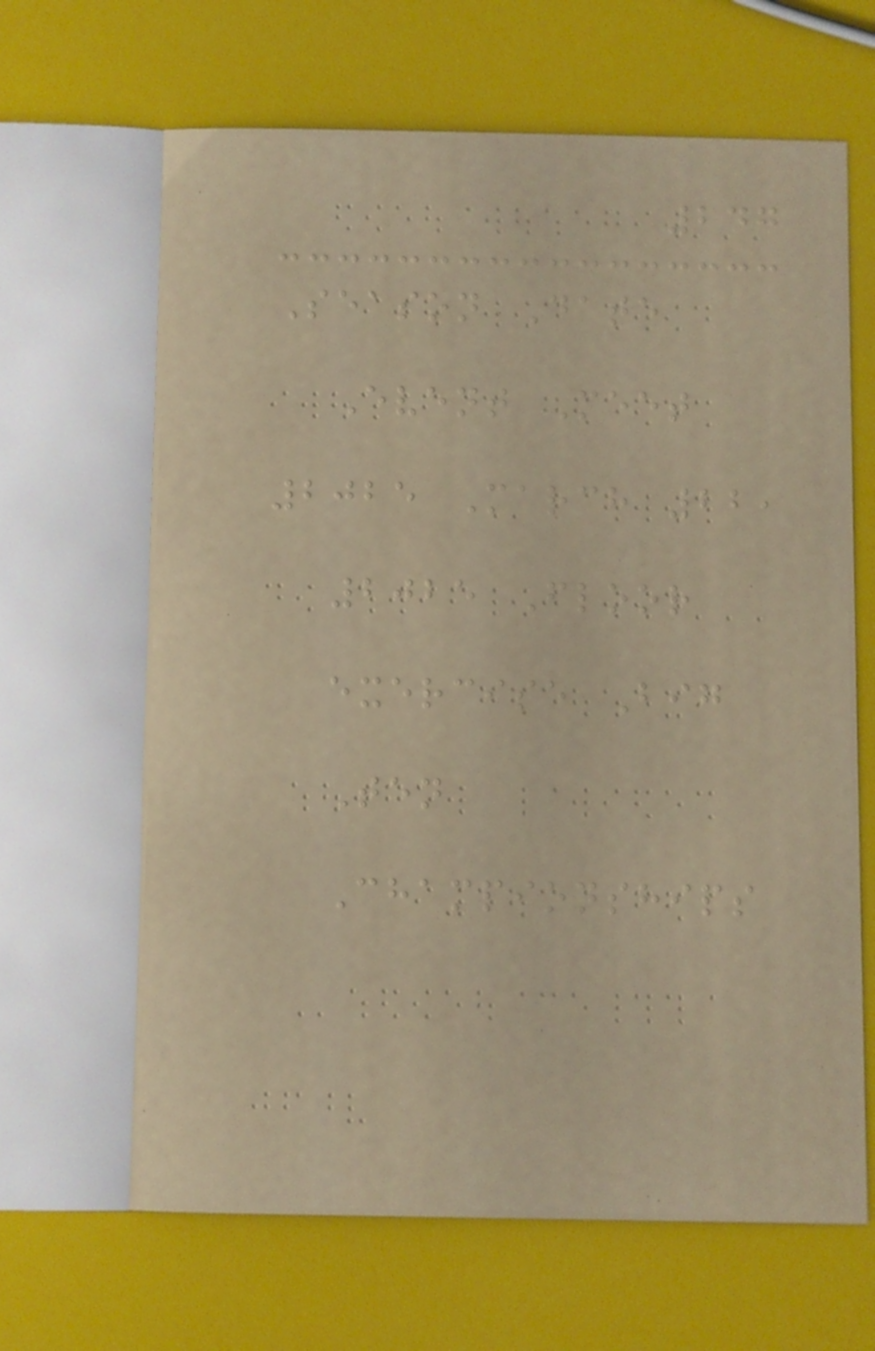247
Season Date
Event Meet
2025 March 22,
2025 Floor
exercise Big
Ten
Championships
